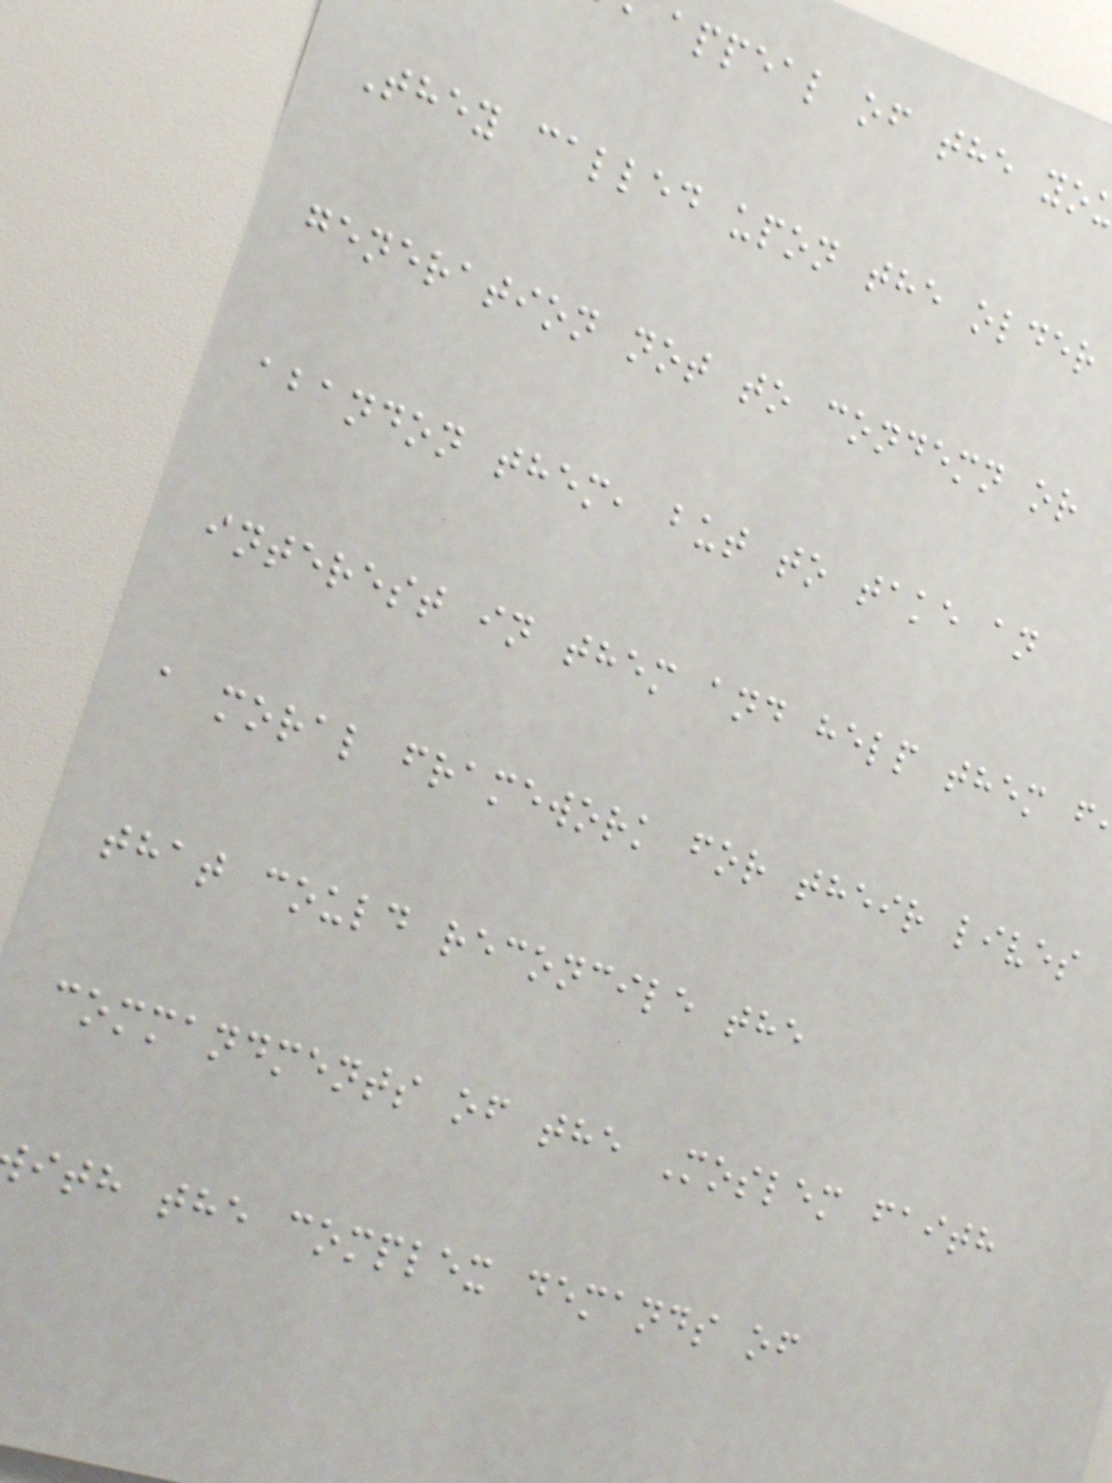appeal of the yo
They called upon the older
generation not to condemn or
abandon them, but to take an
interest in them and help them f
a moral framework for their lives
that could reconcile the
commandments of the Moslem faith
ith the complex demands of
